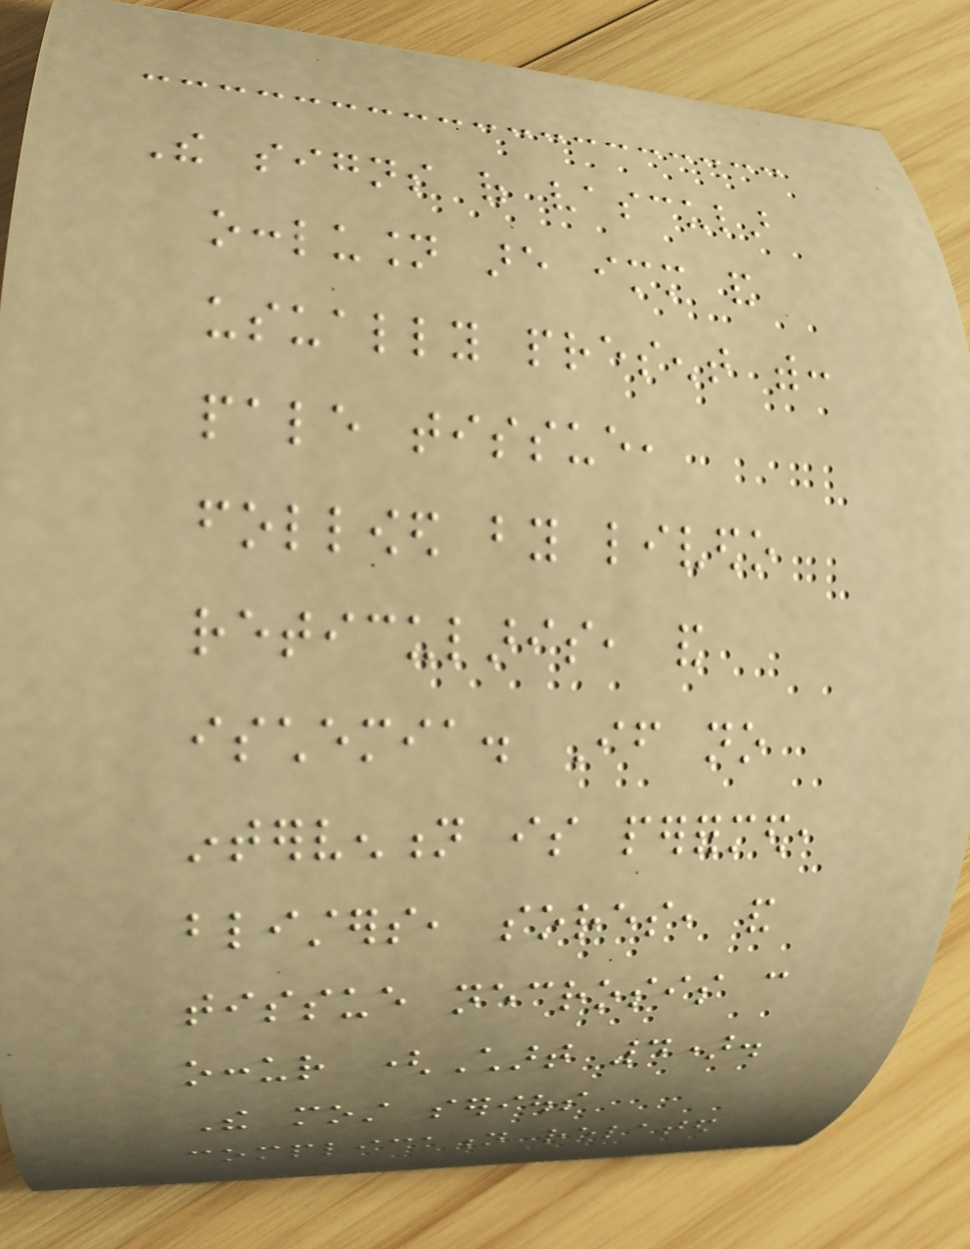The signs of vascular
occlusion are immediate and
usually present with:
pale tissue,
followed by livedo
reticularis, and
ischemia. If no
intervention is performed,
blisters, sores, and
tissue necrosis can
occur (Chart 4).
The most serious
complication related
